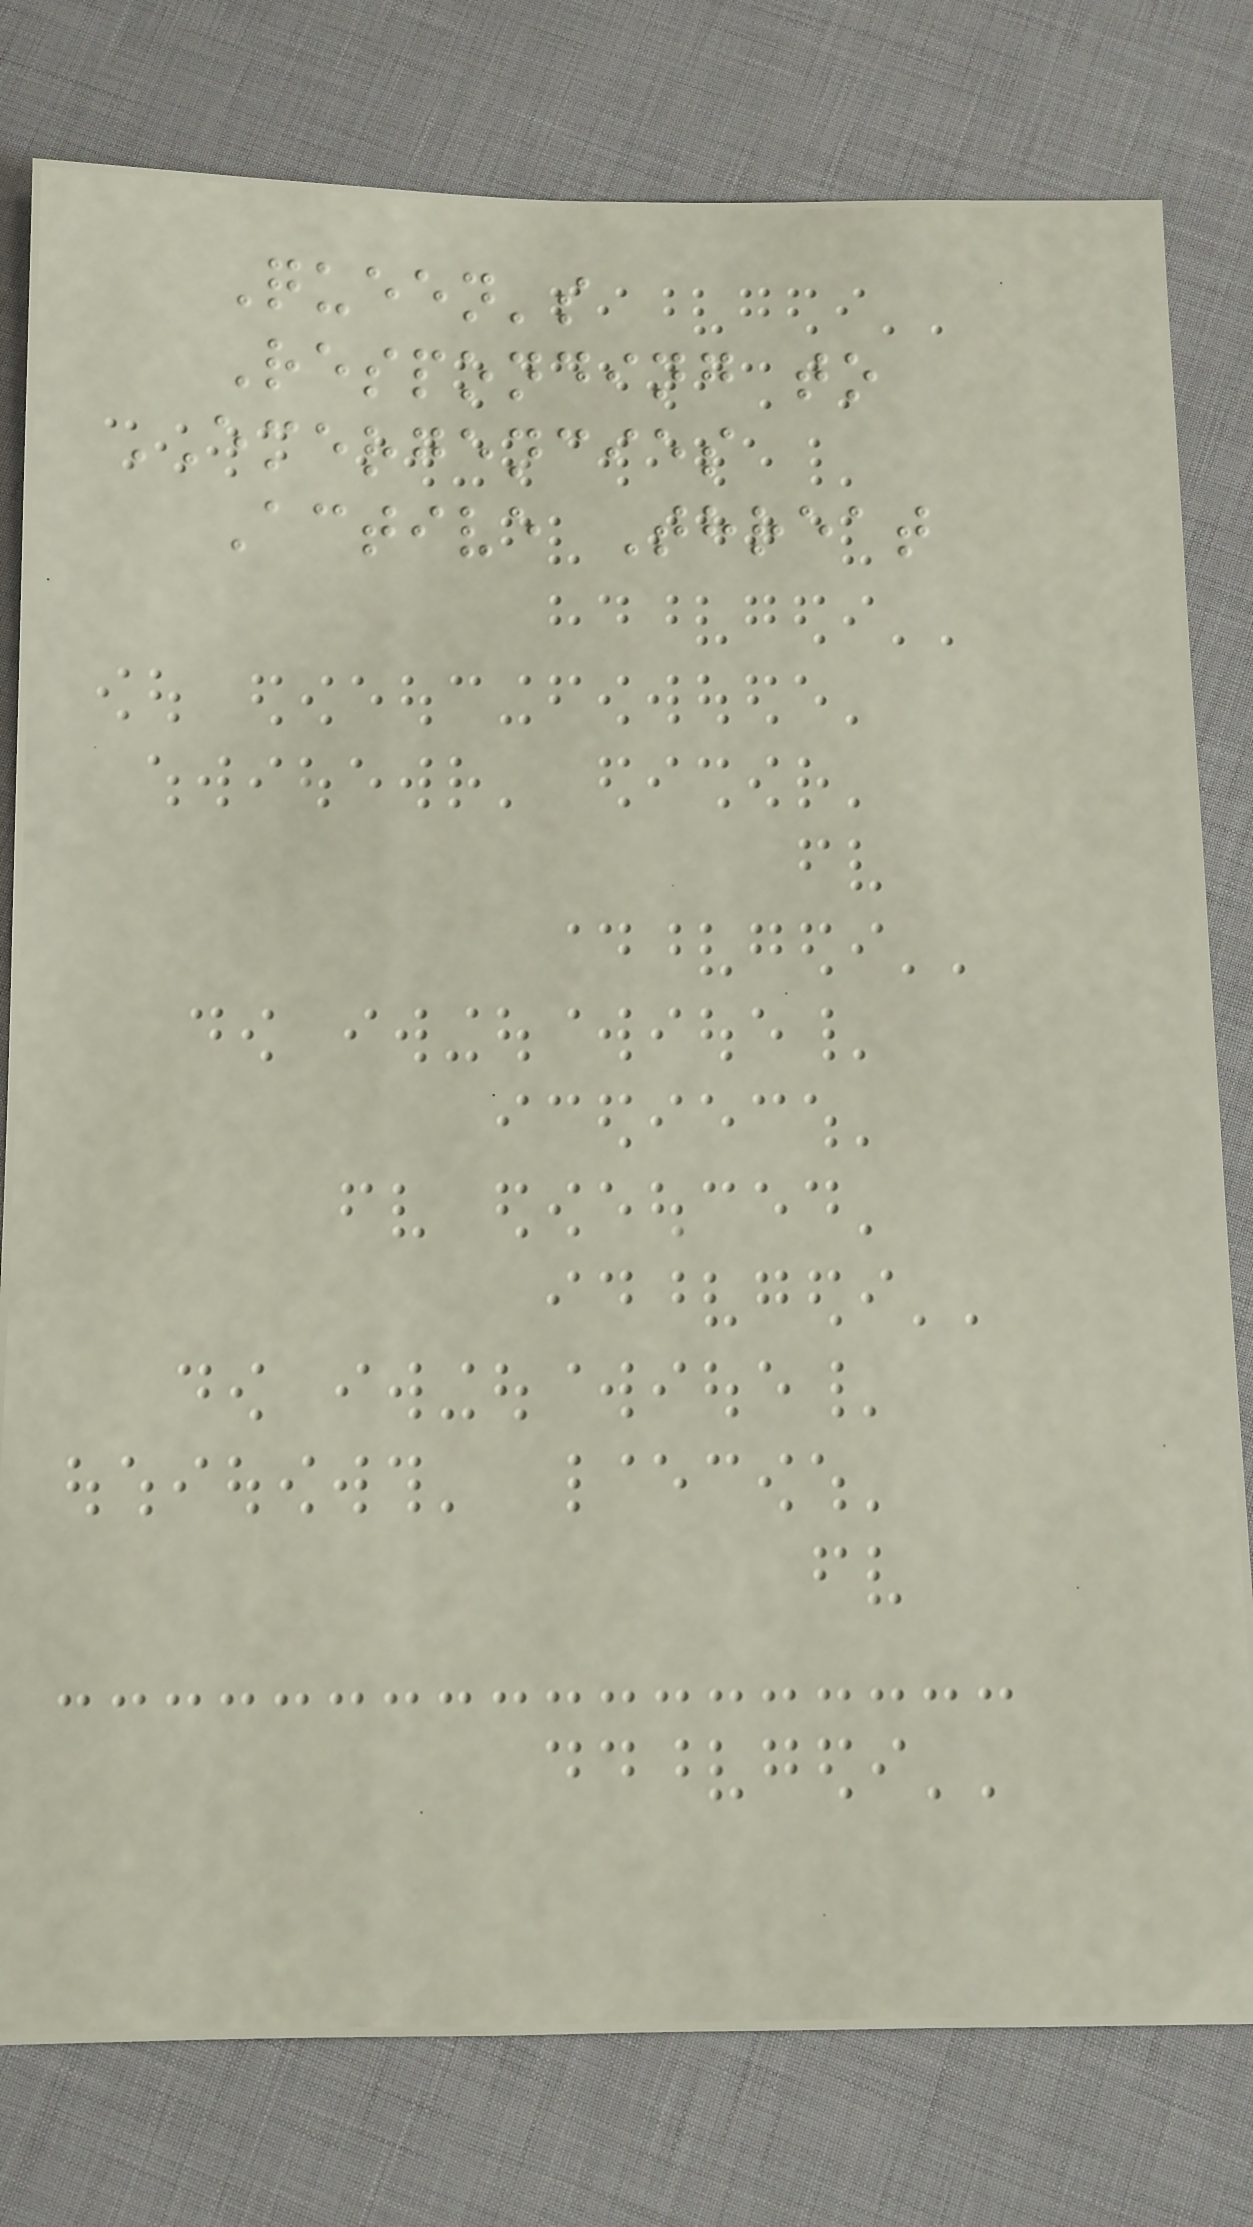Queen's
Responding to
EMERGENCIES
Active Threat
